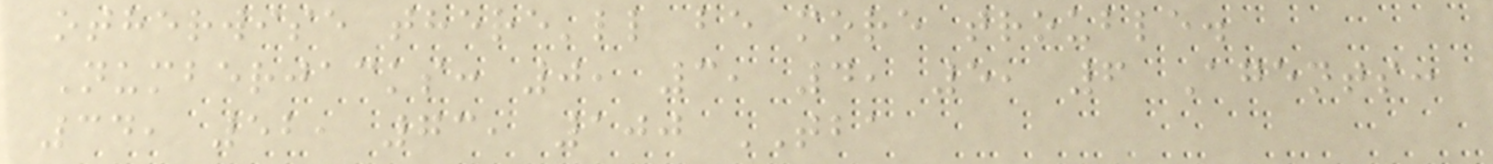otherwise there'll be more trouble.
Numberjacks: 0, 3, 4, 5, 6 Agents:
34, 52, 73, 100 TBA
